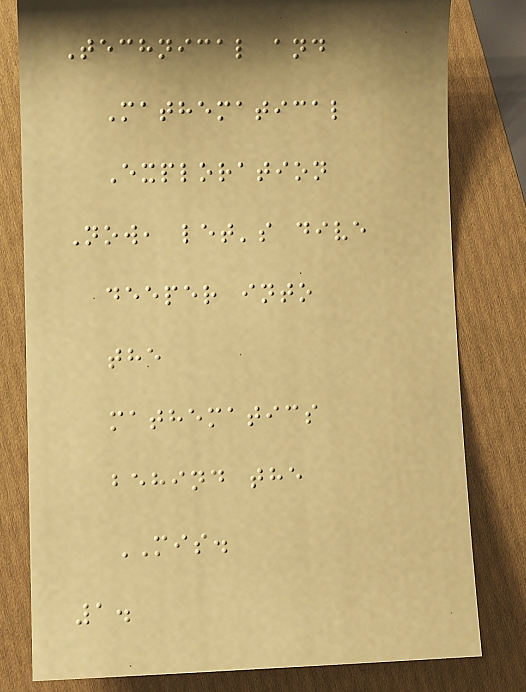Technical and
Mathematical
Exploration
Now, let's dive
deeper into
the
mathematics
behind the
MIS.
1.
